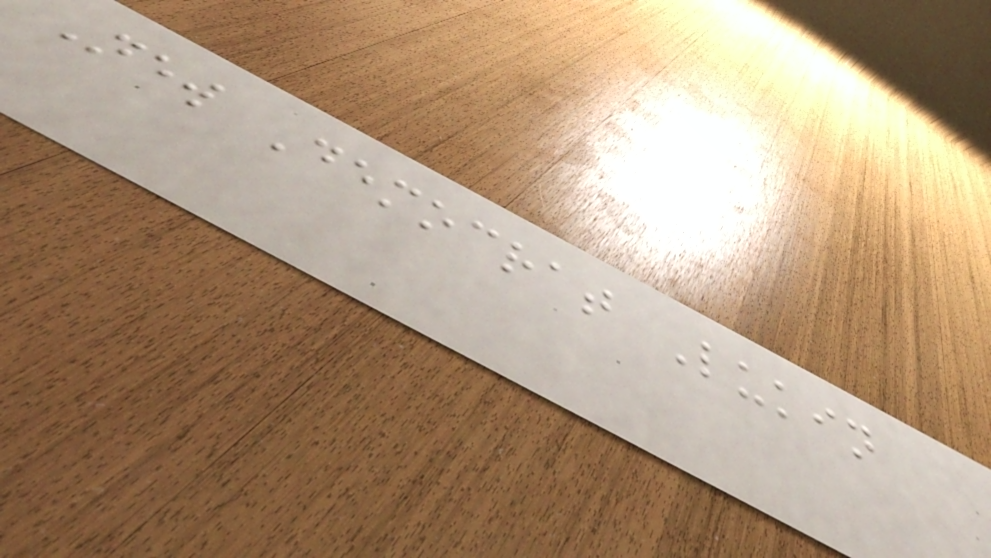New Democrat Lukin
